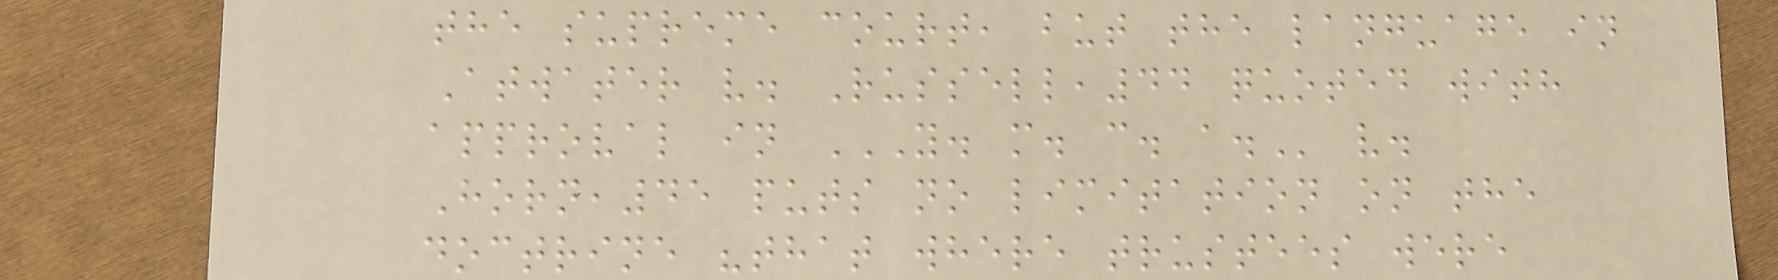the supreme court, but the language in
Atwater v. Russell,44 quoted with
approval in Y. M. C. A. v.
Horn,45 puts no limitation on the
doctrine "that where trustees were
